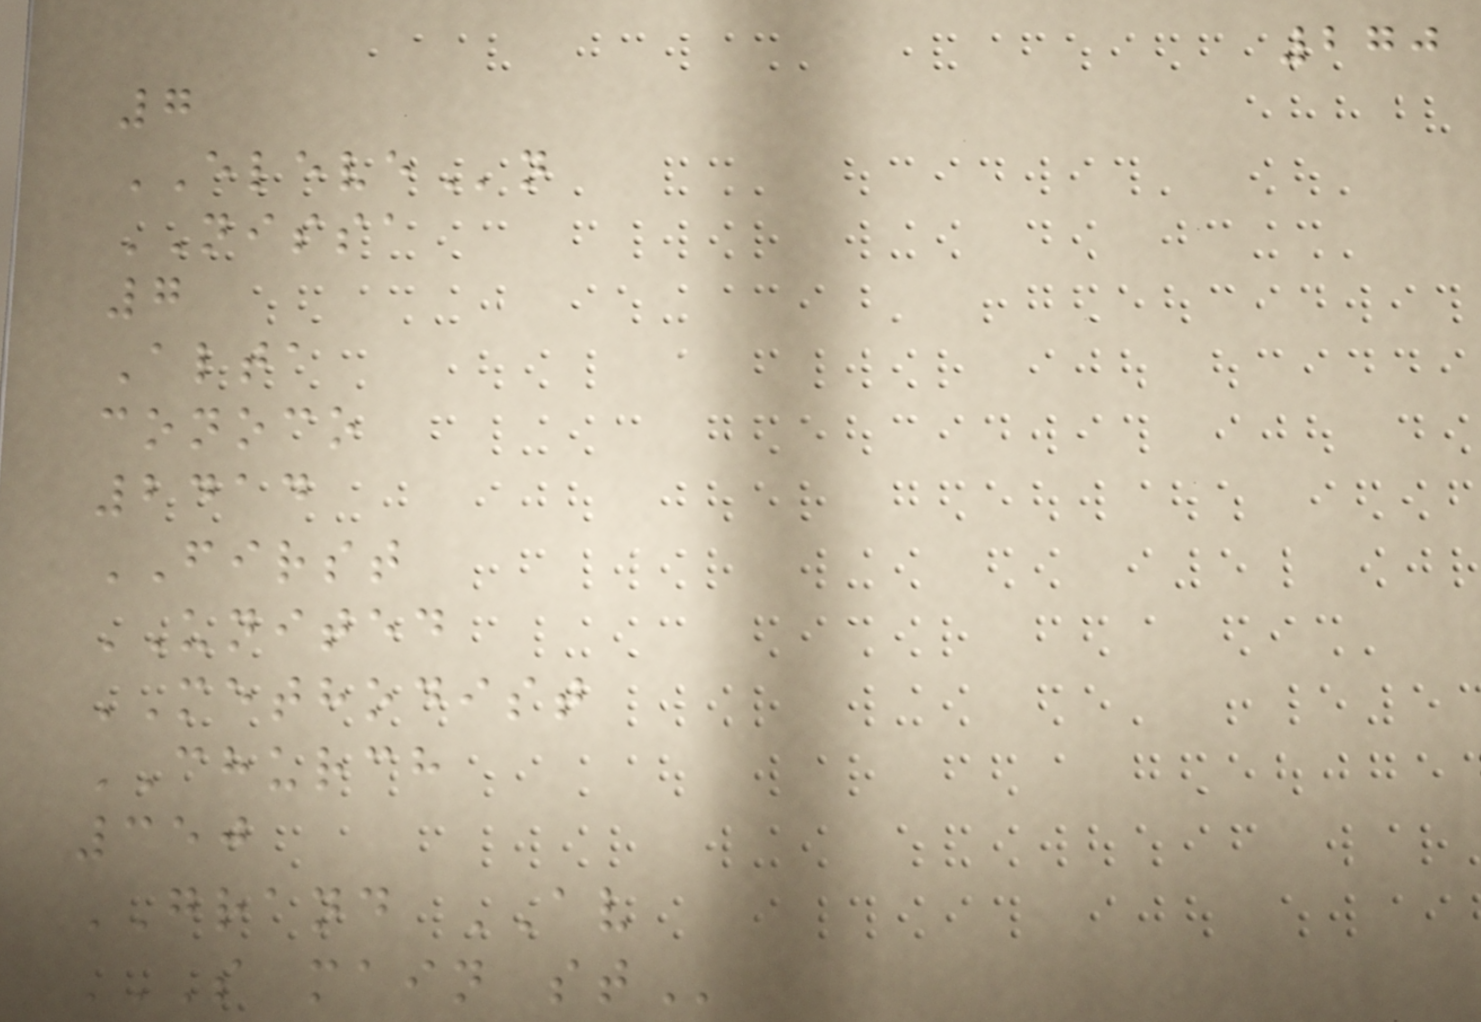270
7
ELEVEn
NISSA
7
Alta
conoco
2414
FIRST
UNITED
METHODIST
CHURCH
350
GRAND AV
S MAIN ST
